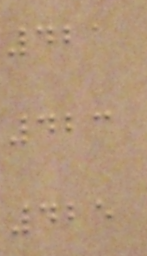421
423
425
